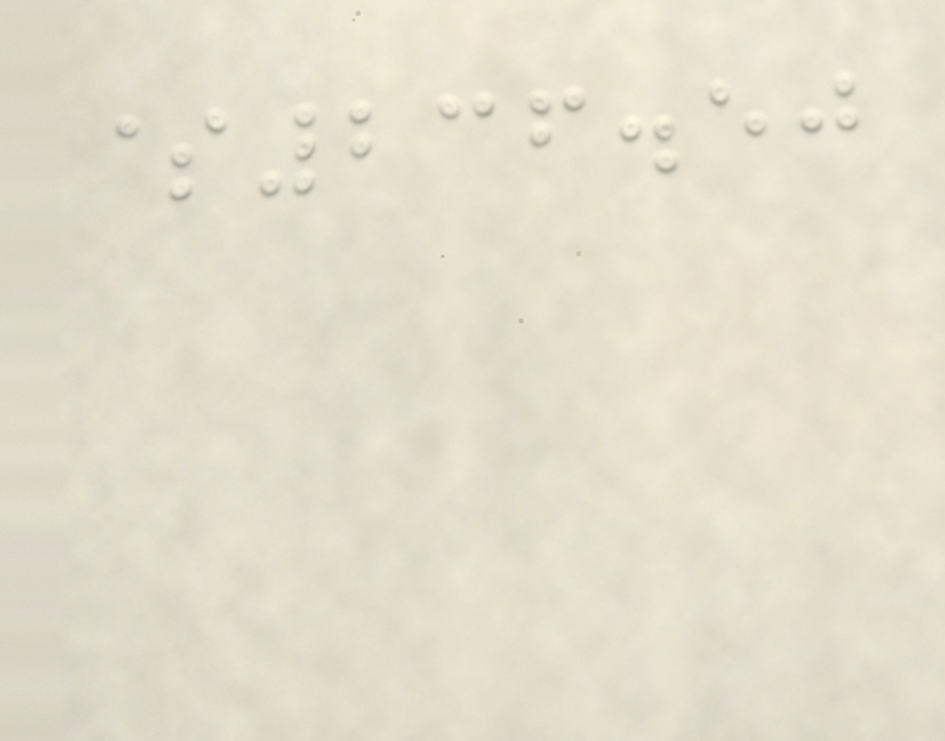$236.50
